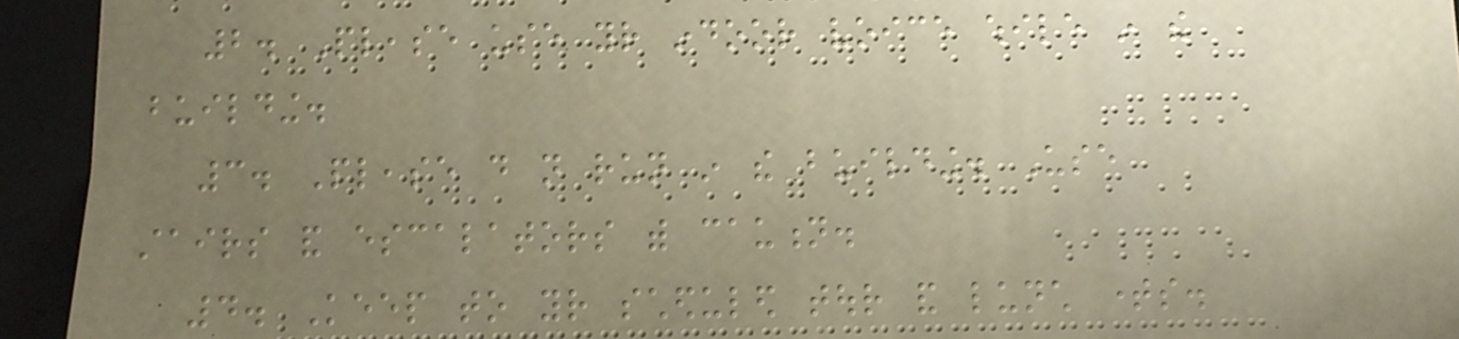2. Please use your indoor voice while in the
building.
3. Please do not run in the building. Use
stairs and escalators with caution.
4. Keep to your scheduled tour and lunch times.
